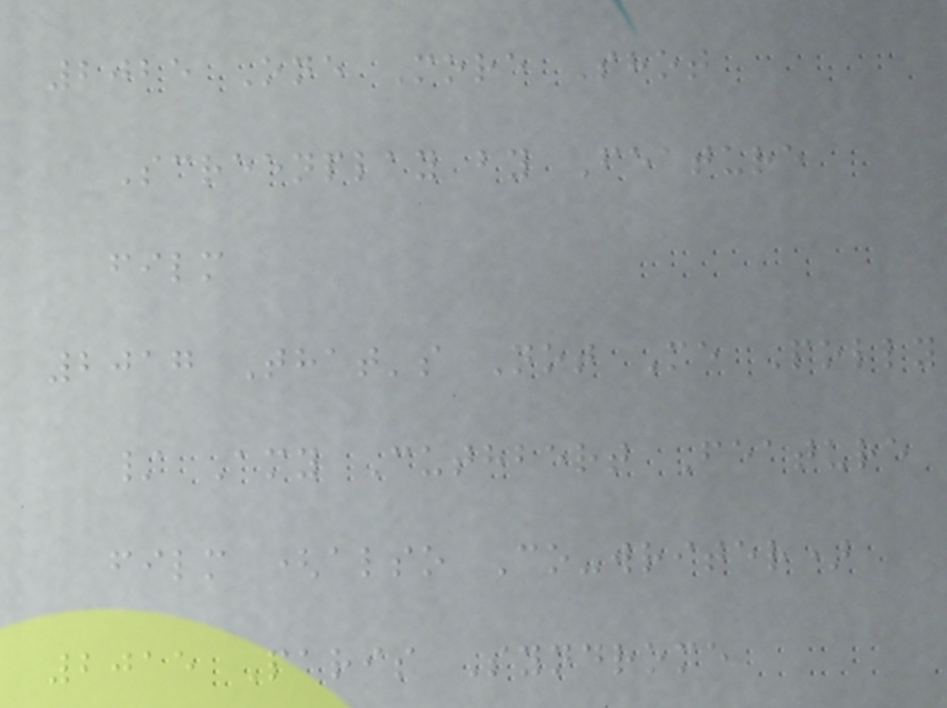2025 One More Shot
Screenplay by Feature
film
2017 That's Not Me Polly
/ Amy Cuthbert Feature
film (also Co-writer)
2015 Paris Syndrome
